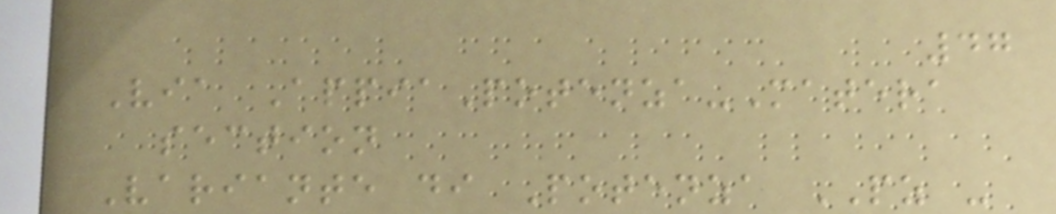47
Via AppiaPotenza-Matera
section
Variante di Potenza PZ -
